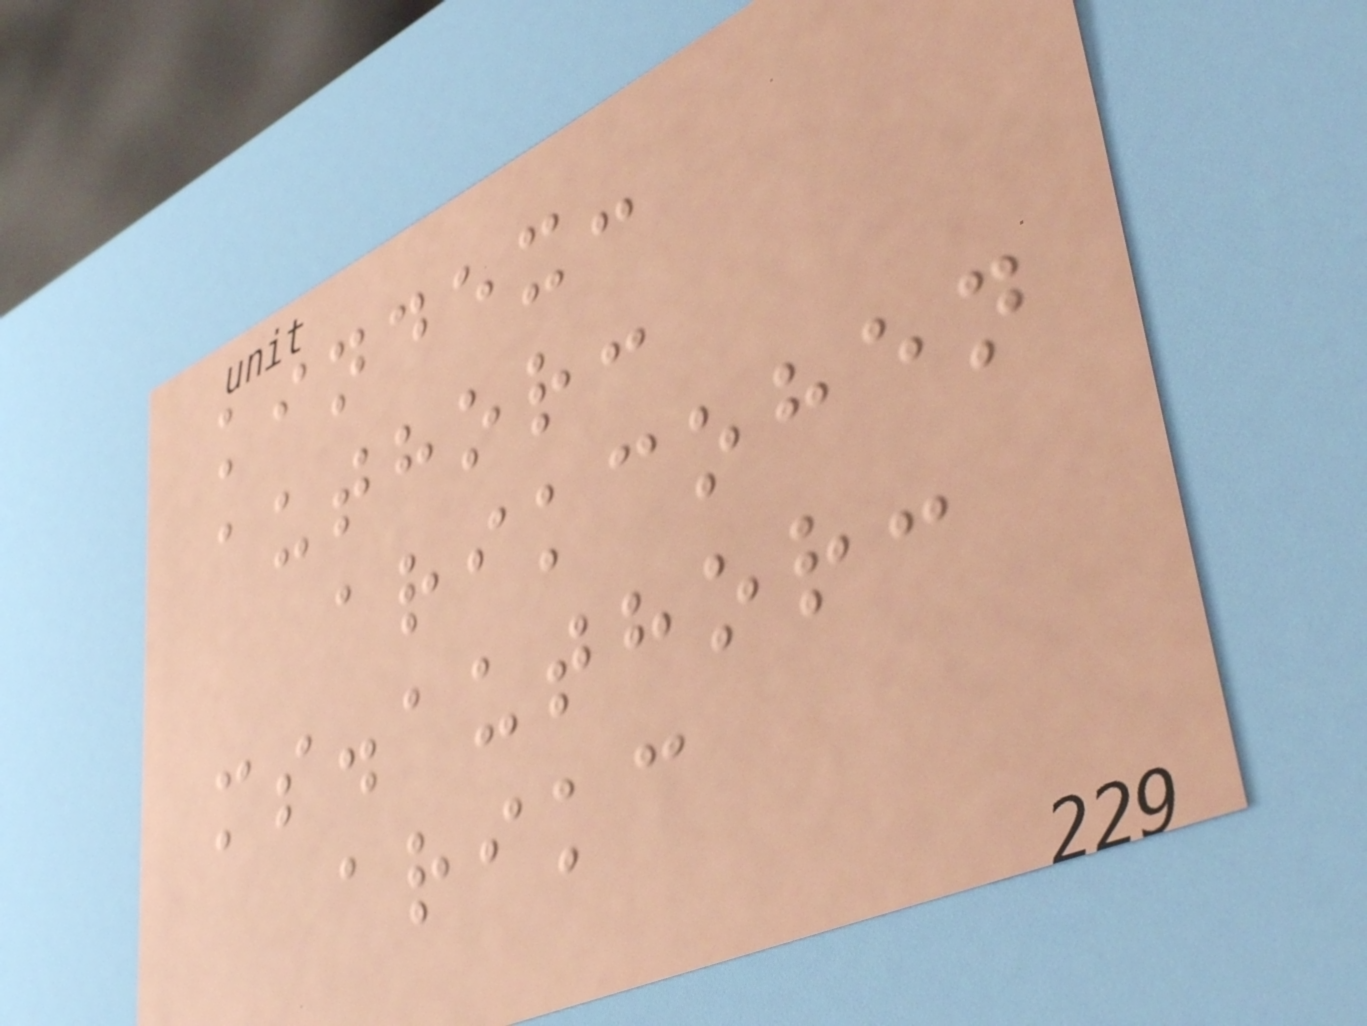kindex:
author:
arikcohen
ms.author:
arikc
